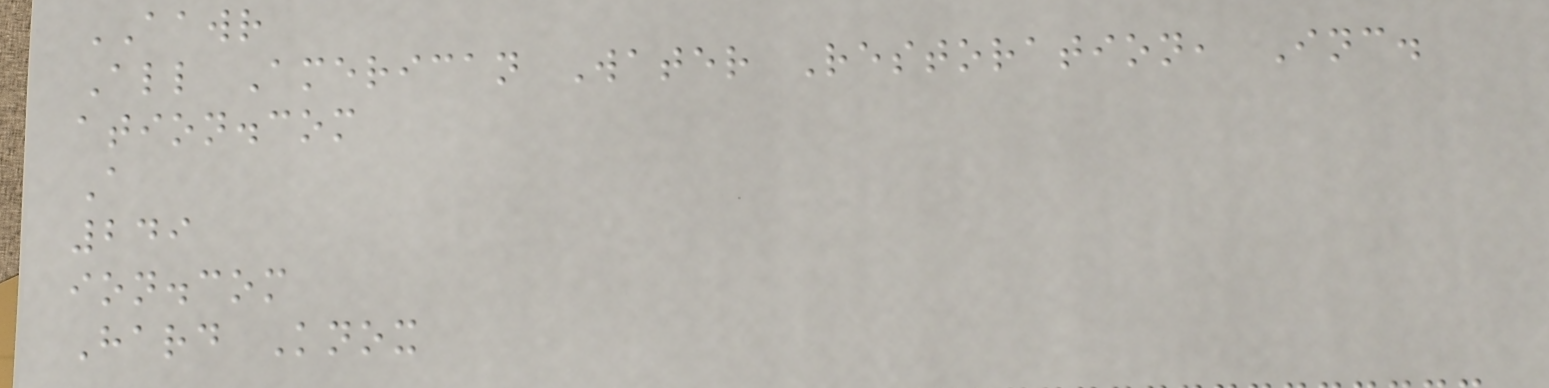AAWR
All American Water Restoration, Inc.
ation.com
A
249
ion.com
Hard Knox
